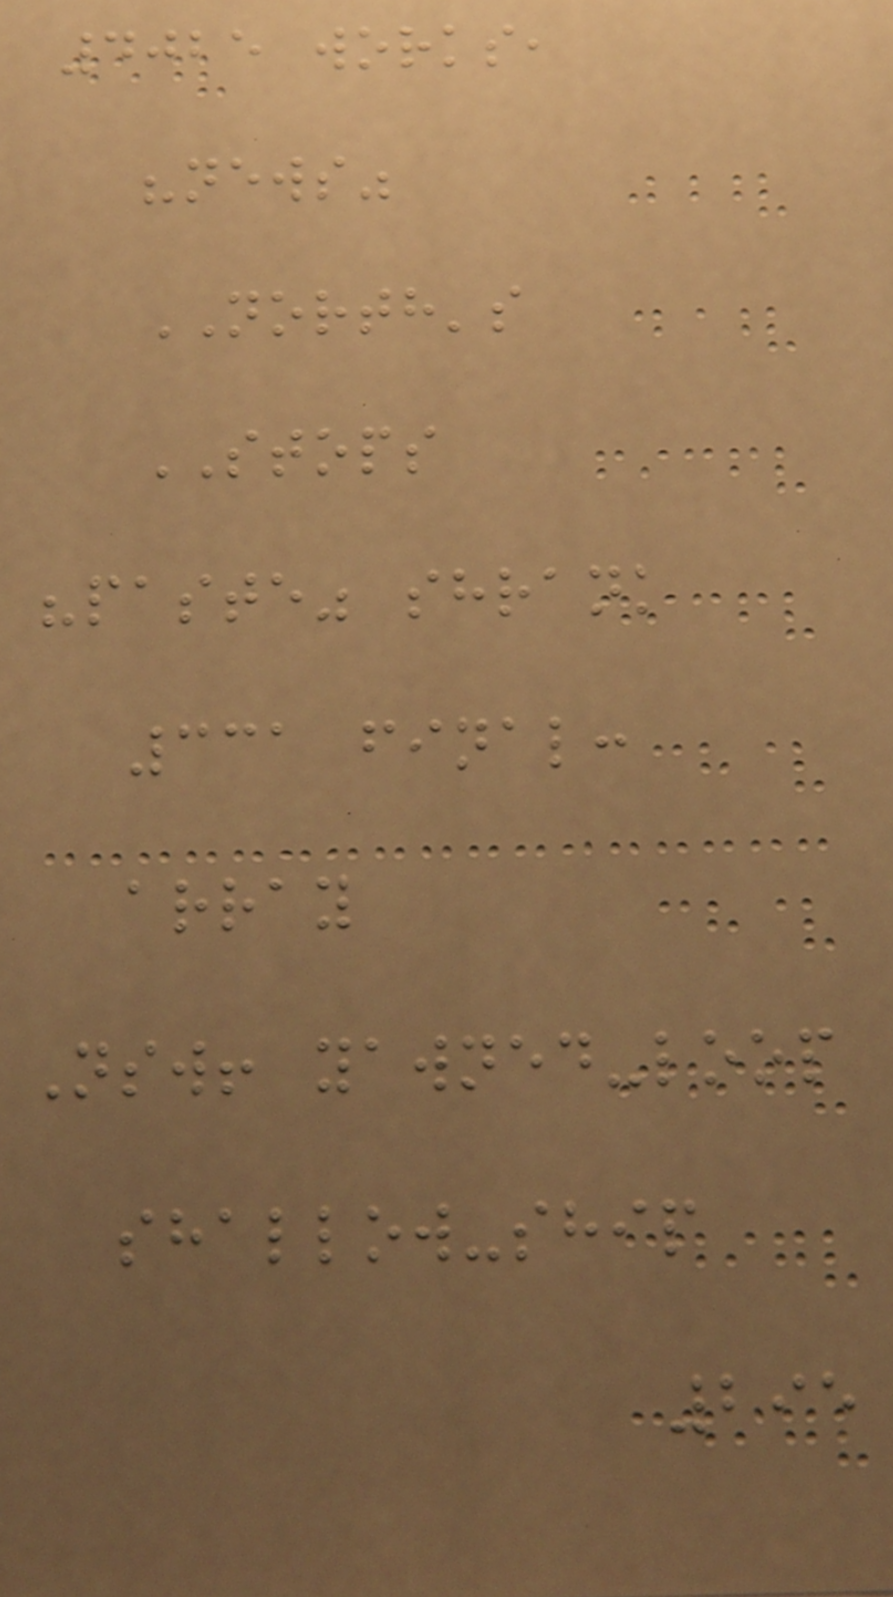4025 works,
"news"
NORTH's
STOPS
"paste" shrank
331 final:
array
Nsw! yawned-loop
shallow-ship
295
